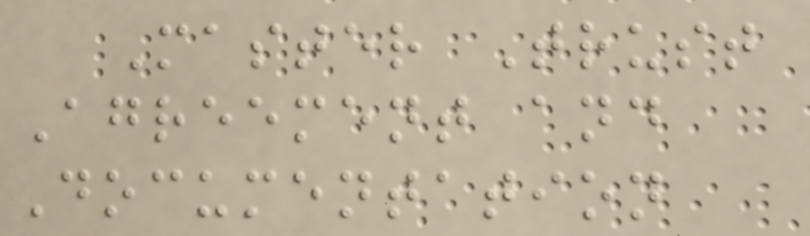Master Trust
Agreement and
Documentation
